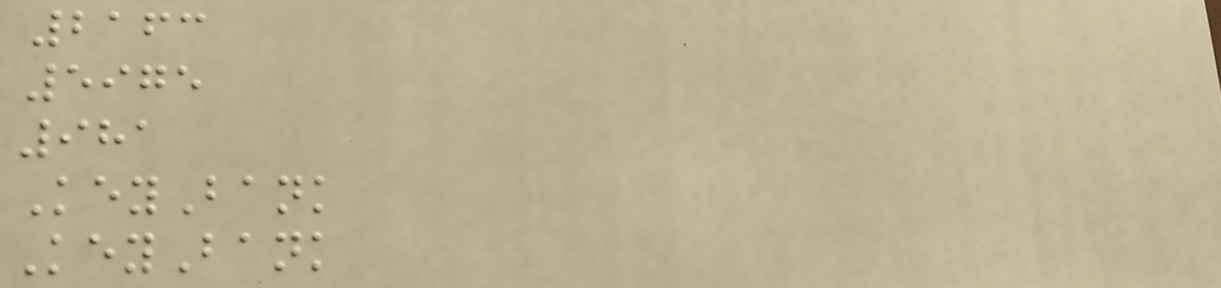2163
5975
981
KeyBank
KeyBank
